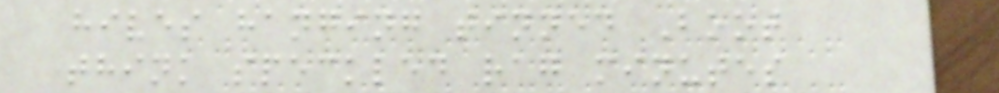hives hanging tinned Boot
think speckled rag minutes
